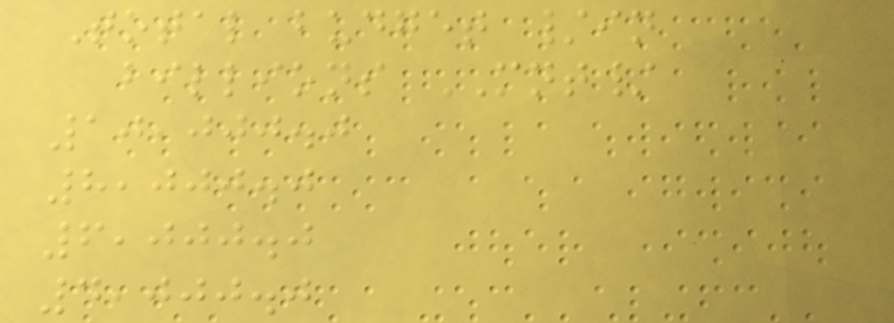Total budget /in
billions MNT/
10,000.0
8,000.0
6,000.0
4,000.0
